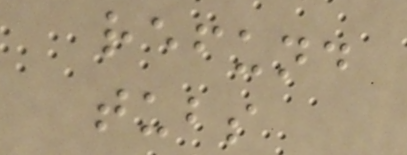refund
tubs
